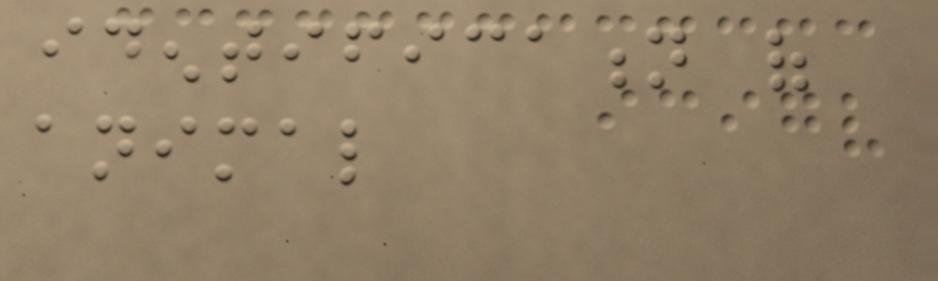identification of
animal
